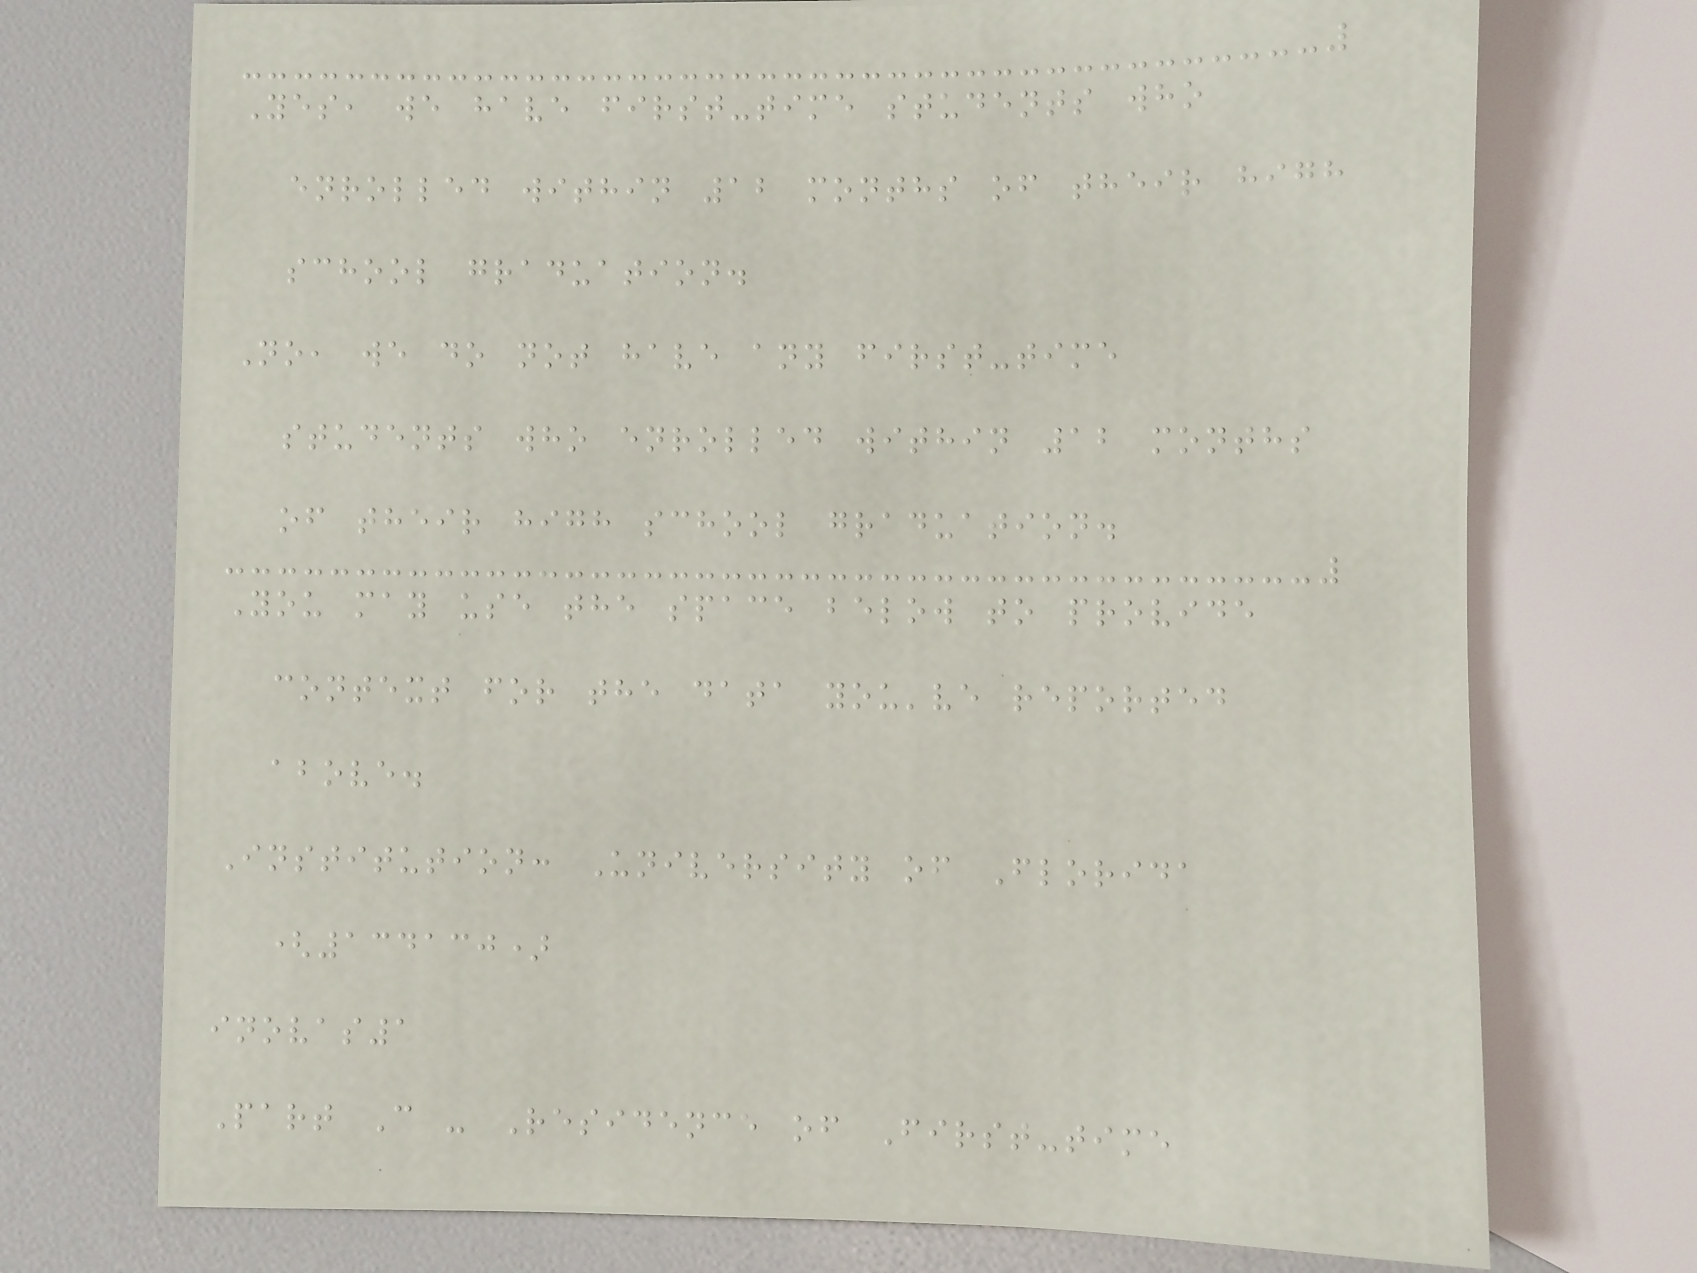Yes, we have first-time students who
enrolled within 12 months of their high
school graduation.
No, we do not have any first-time
students who enrolled within 12 months
of their high school graduation.
You may use the space below to provide
context for the data you've reported
above.
Institution: University of Florida
(134130)
inovas1
Part C - Residence of First-time
